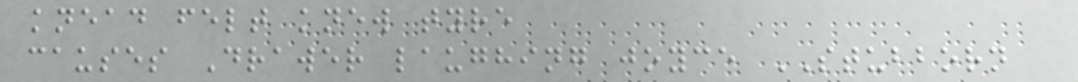knead felt knew tyre
causes Drawer laughing joyce STUBBORN
